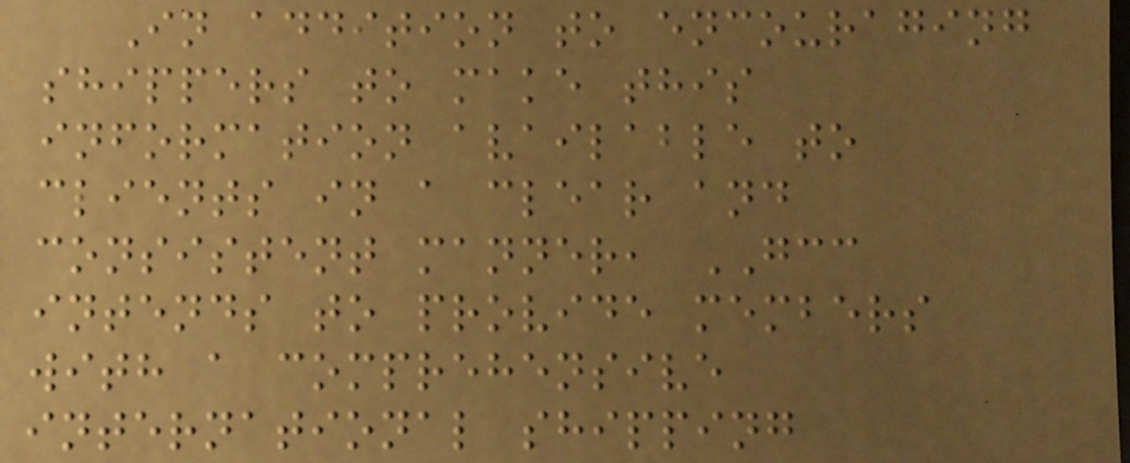In addition to encouraging
shippers to make this
information available to
clients in a clear and
consistent manner, GCC
intends to provide members
with a comprehensive
international shipping
